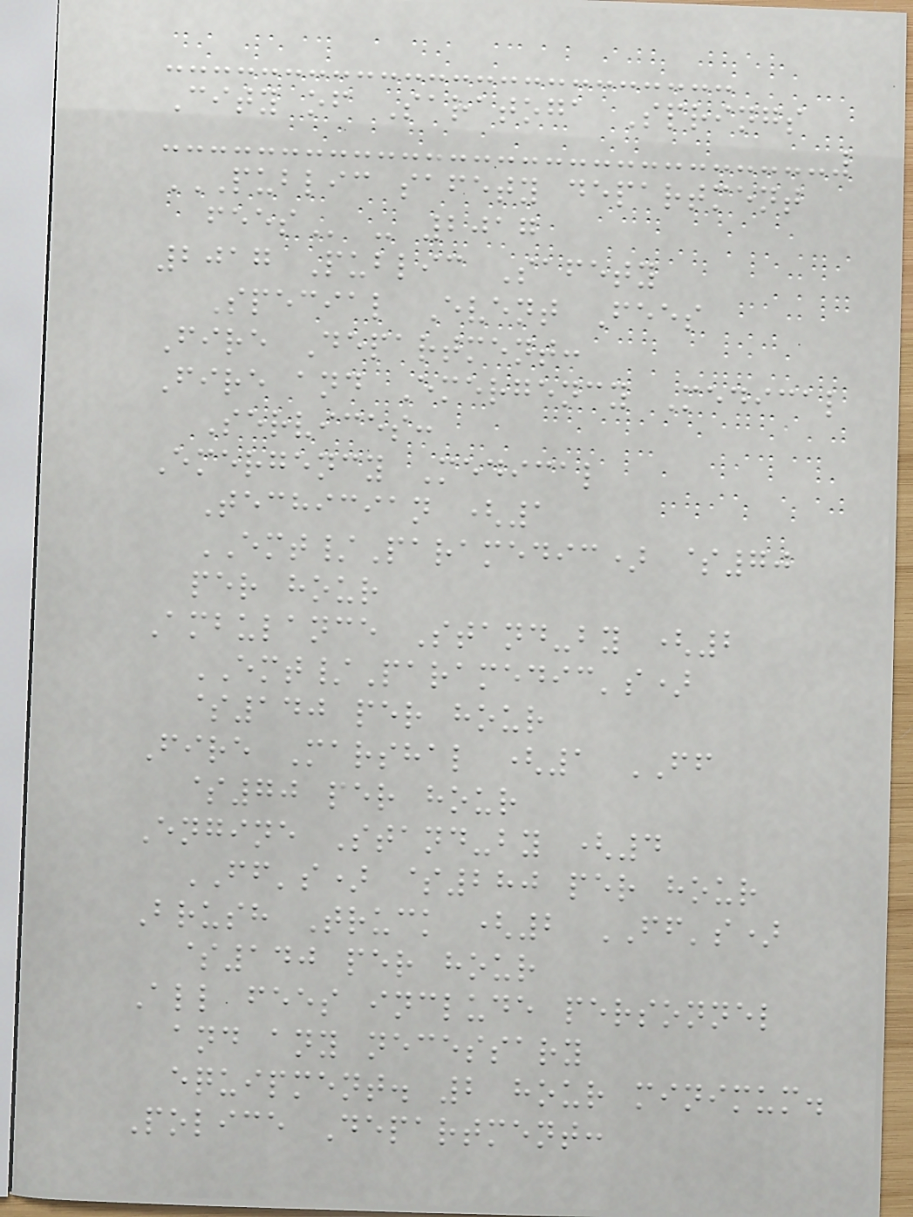City of Saratoga Springs
PUBLIC SAFETY DEPARTMENT
FEES - 2017
2017 Public Safety
Special Event Fees
Fire Department:
Fire and Emergency Medical
Services:
Emergency Medical
Techician (1
EMT/Paramedic) $70
per hour
Ambulance Stand-by (2
EMT/Paramedic's)
$140 per hour
Fire Marshal (1 FF
$70 per hour
Engine Stand-by (4
FF's) $280 per hour
Brush Truck (2 FF's)
$140 per hour
All fees include personnel
and any necessary
equipment. 2 hour minimum.
Police Department:
